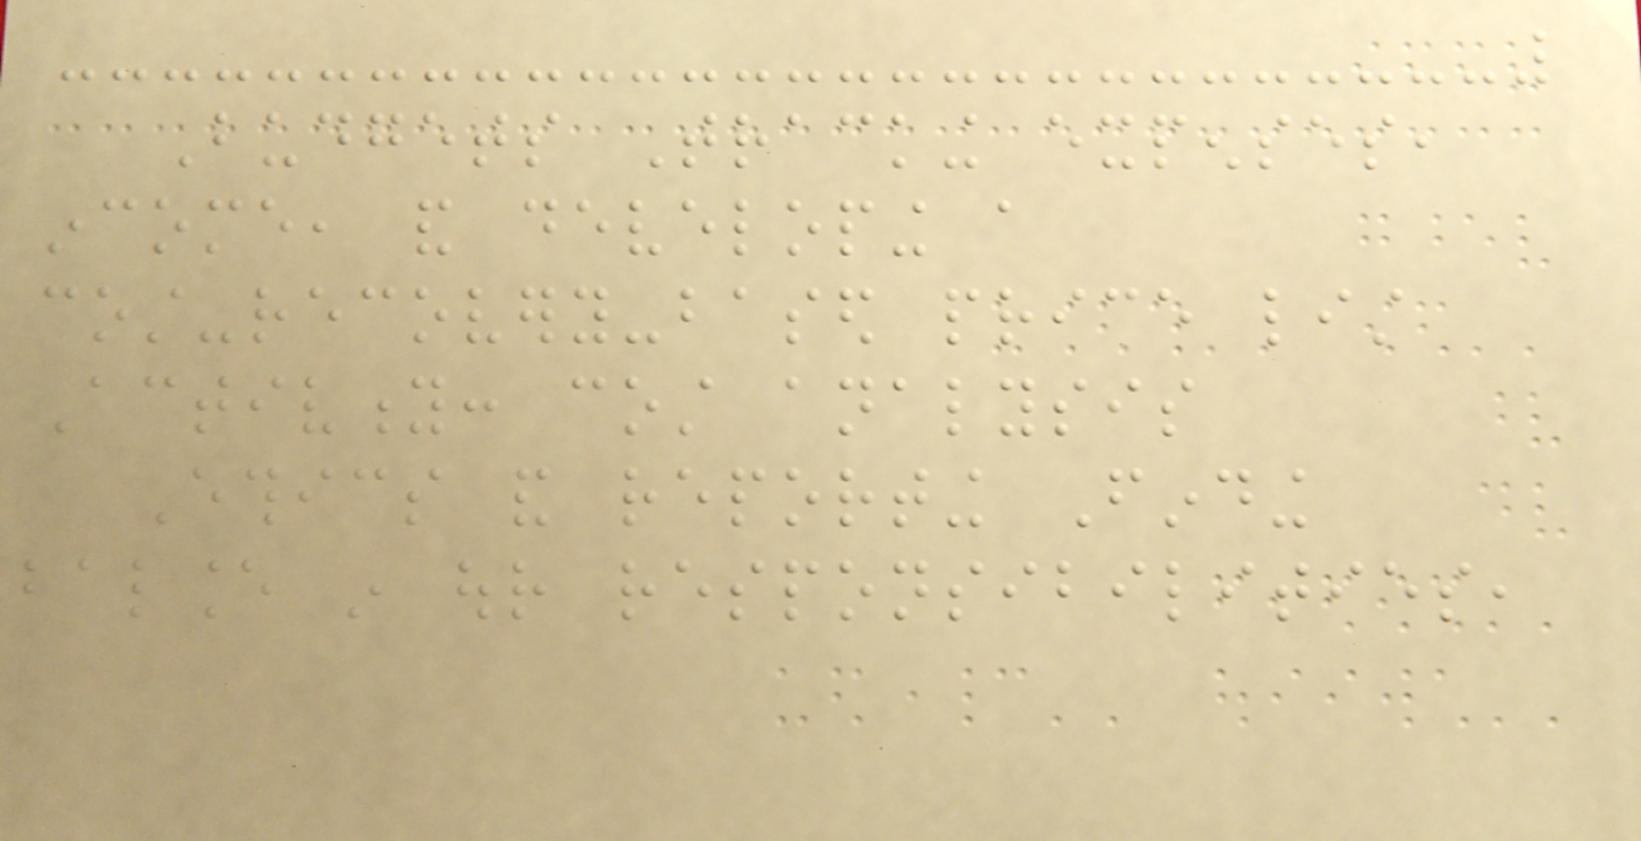Budgets Tracking expenses,
income, and developing a
cost-recovery-based price list
Activity: cost analysis
Ethics and reporting Finding
balance in our responsibilities,
